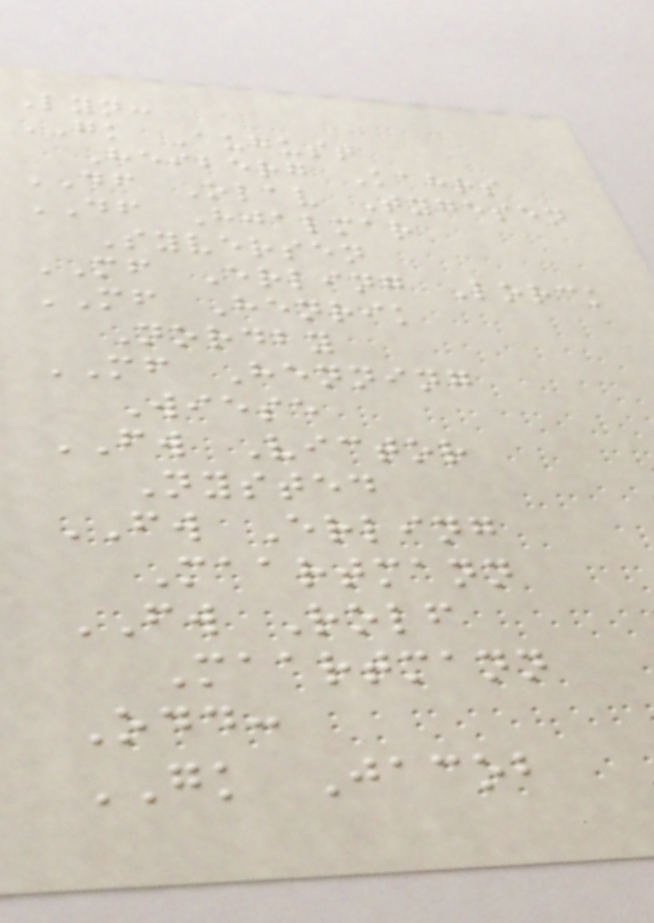Lyn:
GK August
Heiberg Kahrs
DF Olav Tygesen
DF Hjalmar
Syversen
MF Erling Lorck
MF Henrik
Nordby
MF Henning
Wiese
FW Victor
Nysted
FW Erling
Maartmann
FW Rolf
Maartmann
Odd:
GK Jacob
